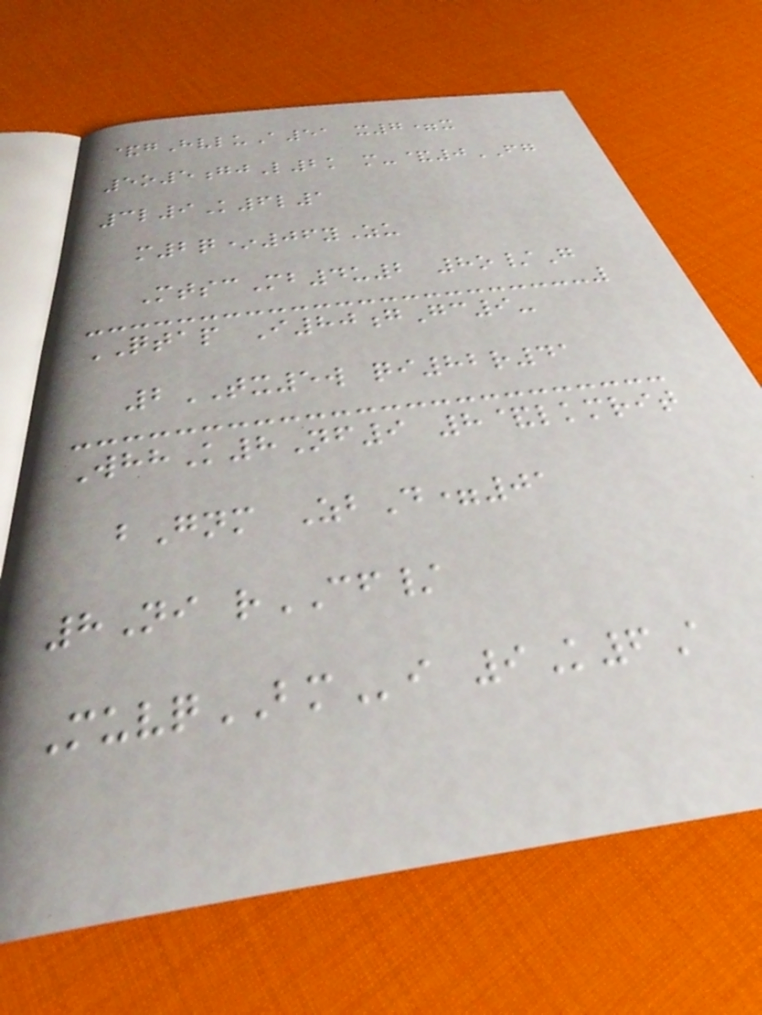&gHvluA51 x7=x
5o5gjL2k m-&0FG
3l9K6l1
m2q*06yZu
MtscMb4u2 8o/G
QTAP I80gGc9-
2TX5w qi82r41
WhhK8Nf9 8&lkmrit
bGnm ZbD=01
8Ni rCF/
MuvqBMi 9K6A
